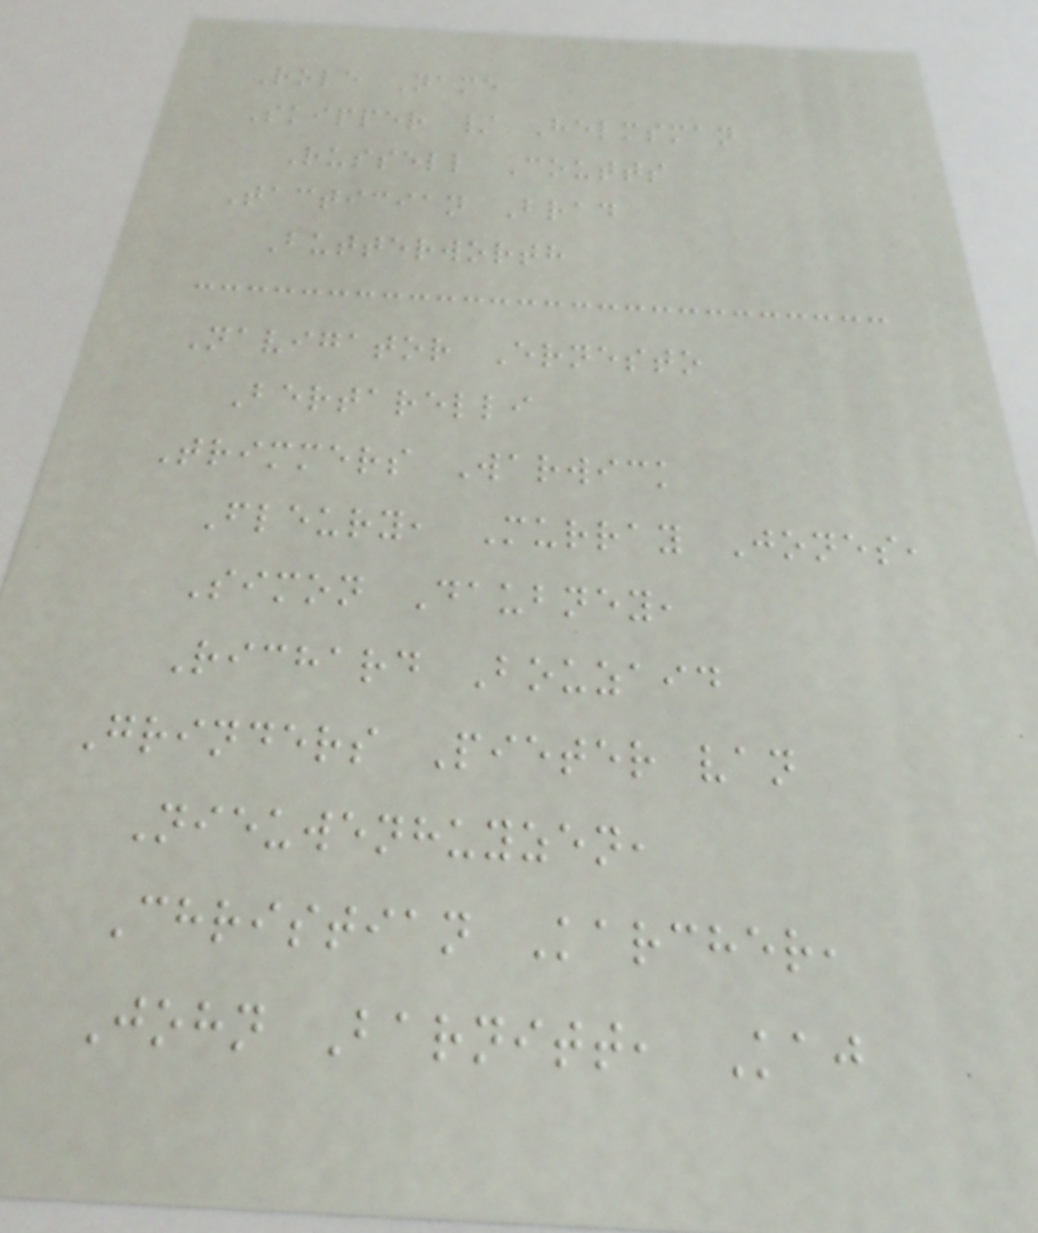Role Name
Skipper / Helmsman
Russell Coutts
Tactician Brad
Butterworth
Navigator Ernesto
Bertarelli
Trimmers Warwick
Fleury, Murray Jones,
Simon Daubney,
Richard Bouzaid
Grinders Pieter van
Nieuwenhuyzen,
Christian Karcher,
John Barnitt, Kaj
